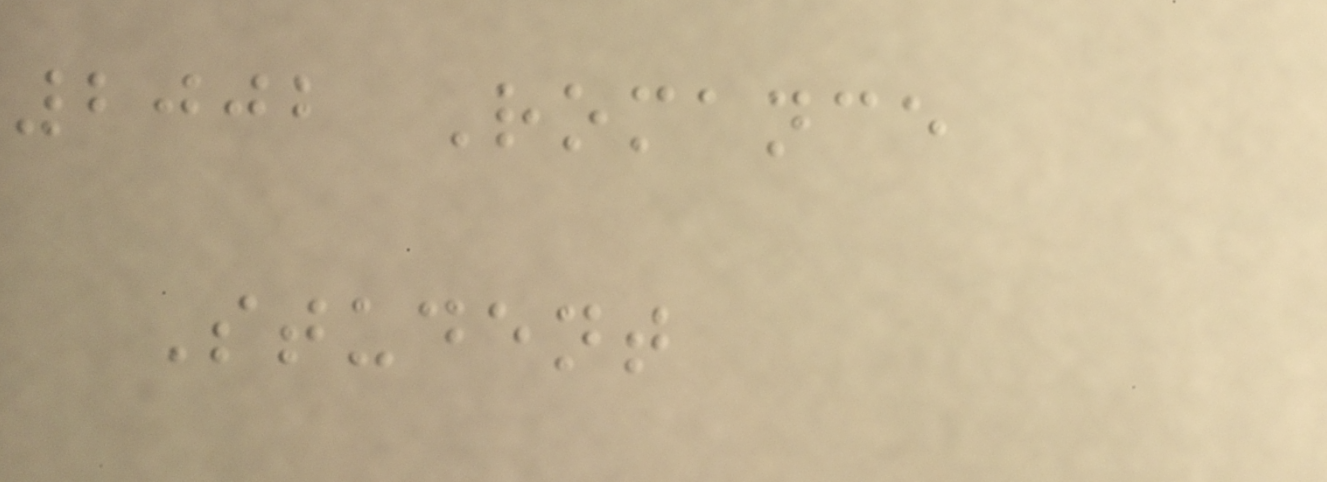2002 Romance
Student
